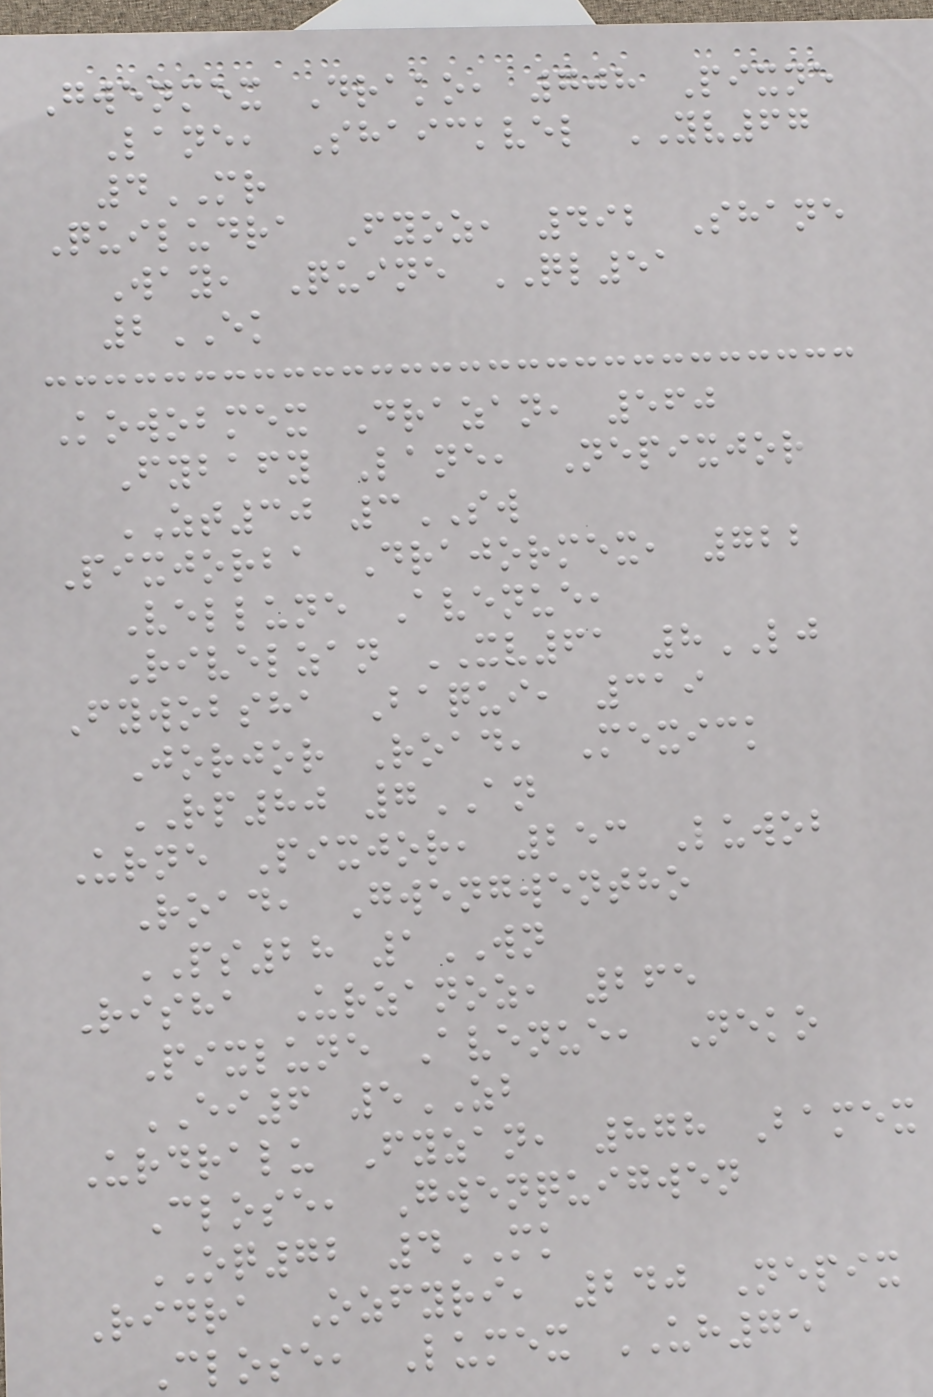Gwenmex Drako, 708 Pixne
Lane, Shaickvel YV67
4MR
Quiludra Fyoz, 492 Shane
Way, Quine QL51
2EK
Kowobmex Drazan, 560
Fybafy Lane, Nepixjor
ZT30 3SW
Pixjorba Drajormex, 722
Vellune Avenue,
Rivelzan XV61 8LJ
Fywobsha Baqui, 319
Jorjor Road, Mexick
RP80 7AN
Urne Pixjor, 253 Luwob
Road, Gwengwentho
PS28 1WN
Risha Urzanoz, 265
Pixlune Avenue, Neko
EI6 5ZB
Urdralu Fyzan, 878 Bamex
Close, Gwenquigwen
OQ72 4MK
Ridra Ozfyri, 240 Nepix
Close, Lumex UH75
